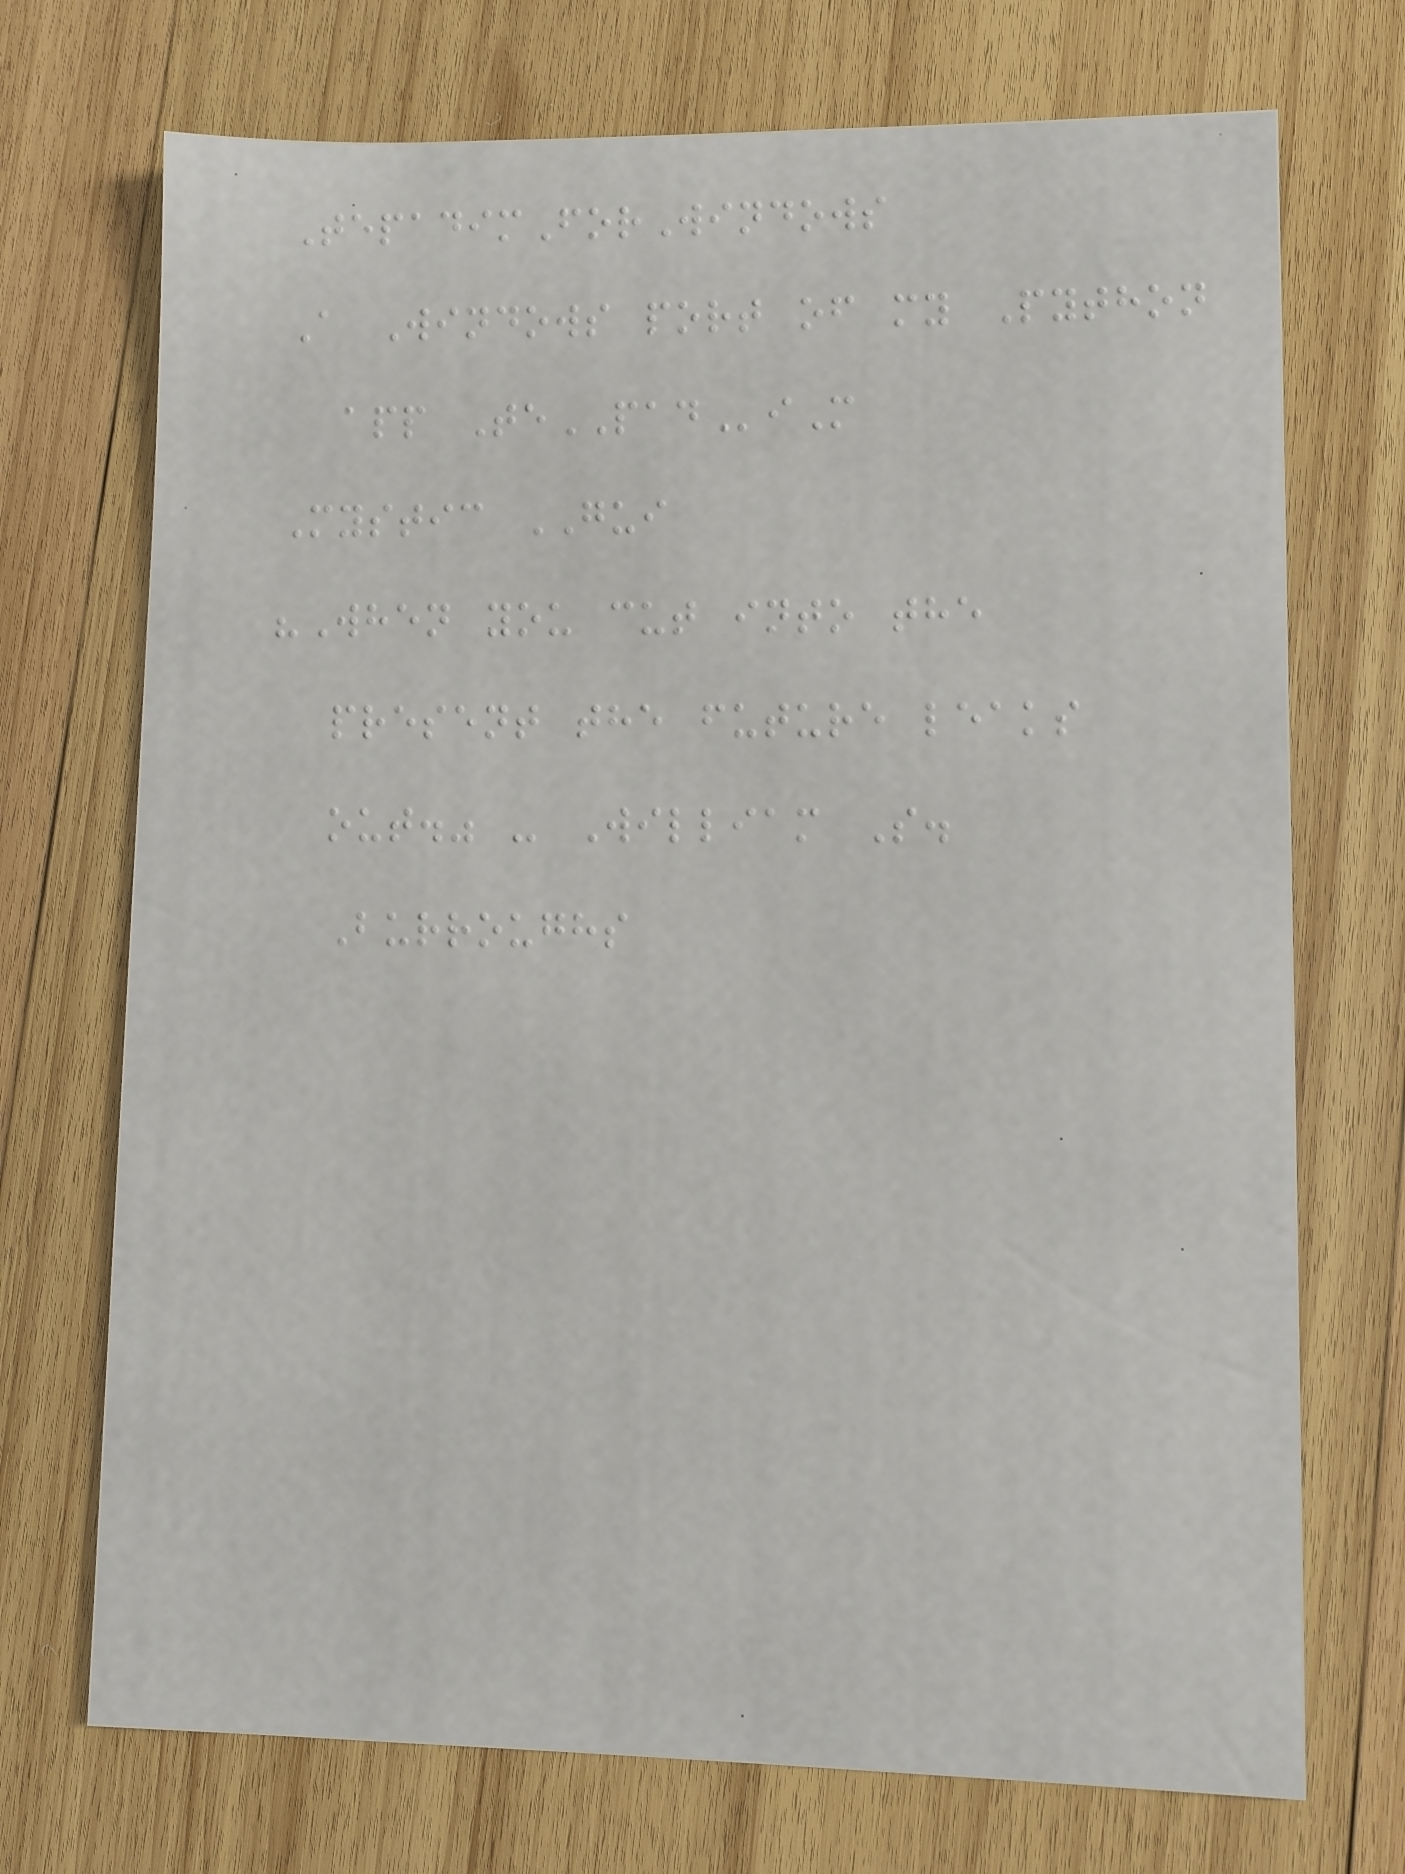TepadimForWindows
A Windows port of my Python
app TePADiM
Mystic GUI
"When you cut into the
present the future leaks
out." - William S.
Burroughs
